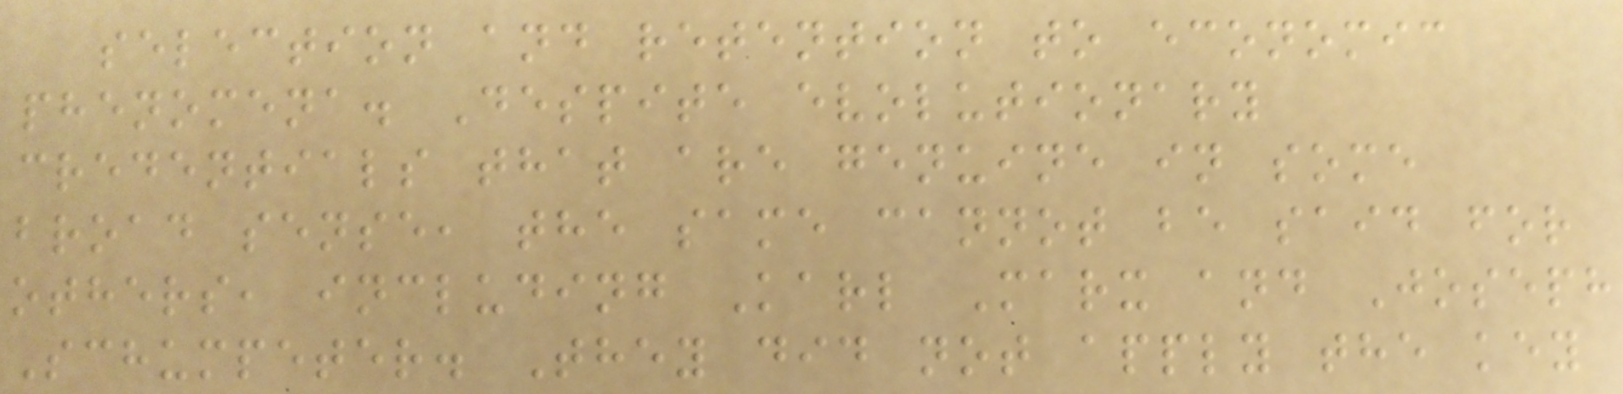selection and retention to economic
phenomena. Despite evolutionary
credentials that are genuine in some
broad sense, the same cannot be said for
others, including Karl Marx and Joseph
Schumpeter. They did not apply the key
